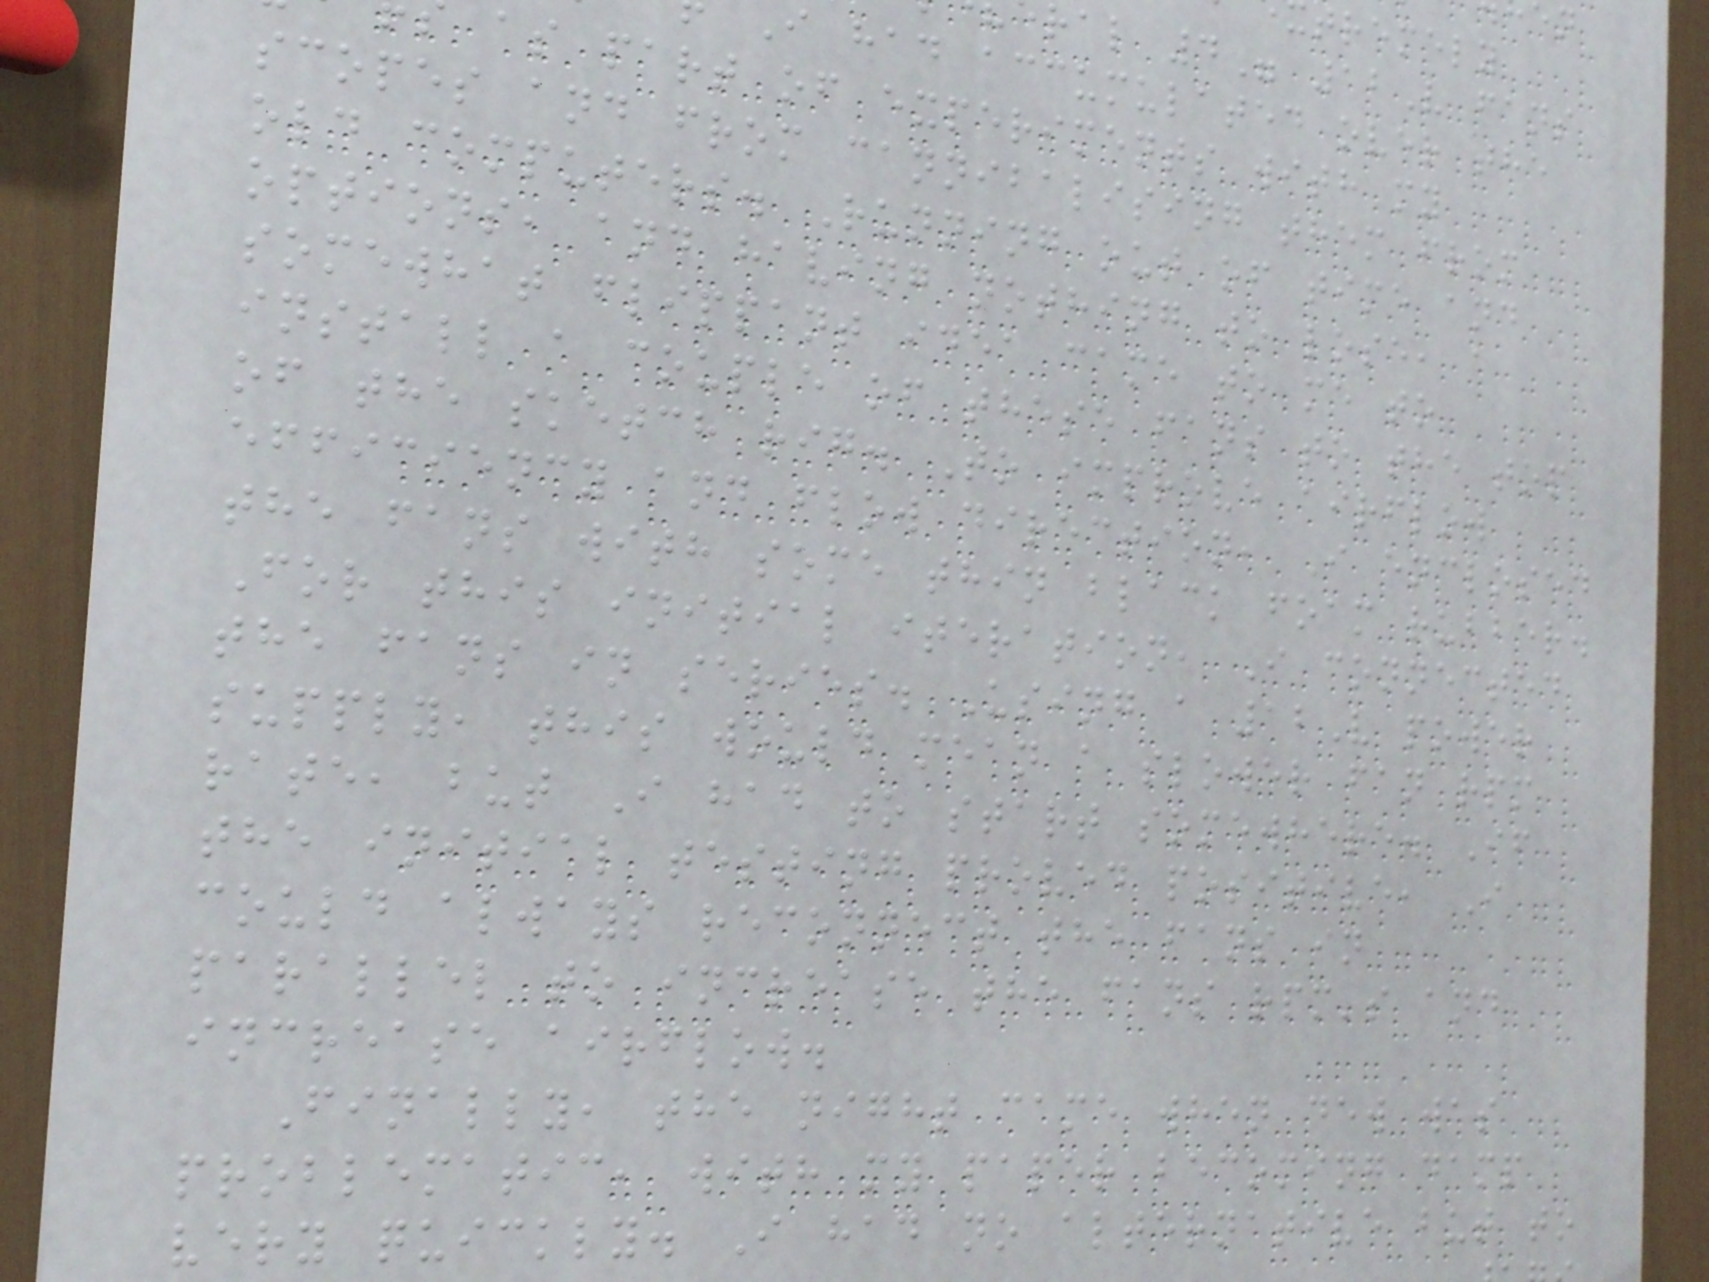ral 4" 12V fans
i had accumulated over the
as part of experiments with my
scopes and from cannibalising them from
old computers. Running out of time and
options, and having nothing to lose, a
somewhat flippant idea came to me to
install a couple of these fans to the top
of the sketch rig. To improve airflow
efficiency and flow direction, I enclosed
the fans with some thin black foam rubber.
For this initial iteration, I connected
the fans in series. Using a 12V power
supply, this would mean a slower fan rpm
rate, but I had to start somewhere. If
the initial testing proved positive, I
could always reconnect the fans in
parallel to increase the fans rpm's and
increase airflow.
Finally, the night came when dew was
problematic, with my paper becoming damp
very quickly. I had no alternative but to
